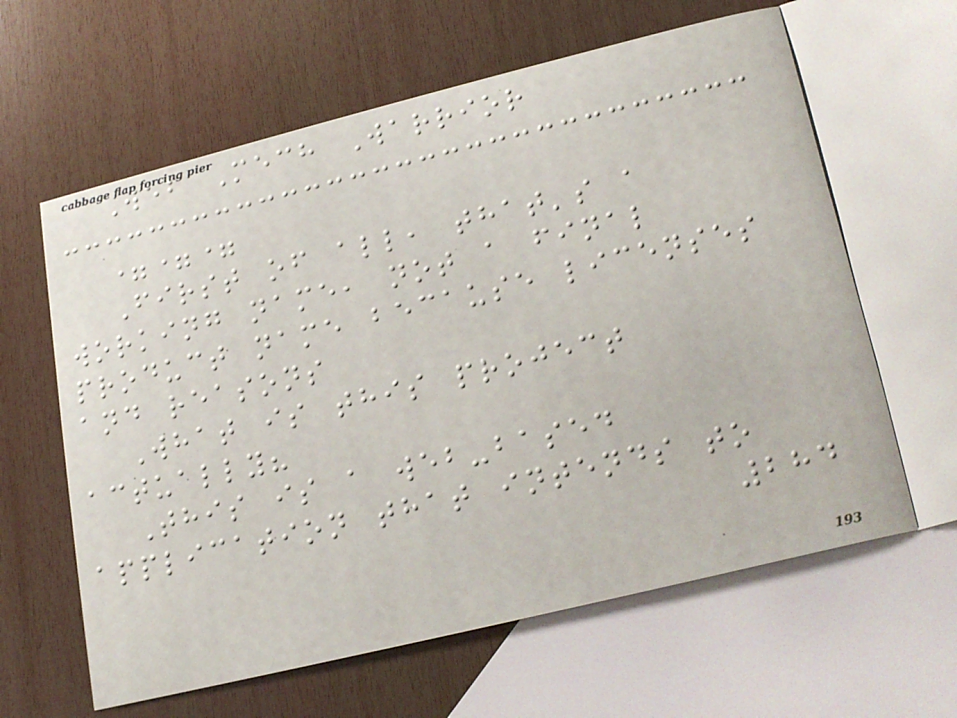Web Mech Warrior
===
First of all, that's a
working name, not a final
product name because licenses
and reasons
What is this project
actually?
This is a web-based
application that intends to
284
